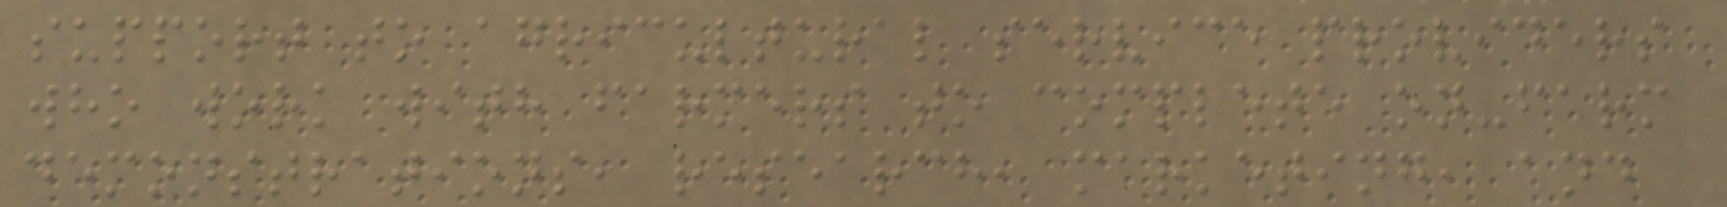support to agricultural service providers
who work with farmers to complete on-farm
demonstrations, research, marketing, and
